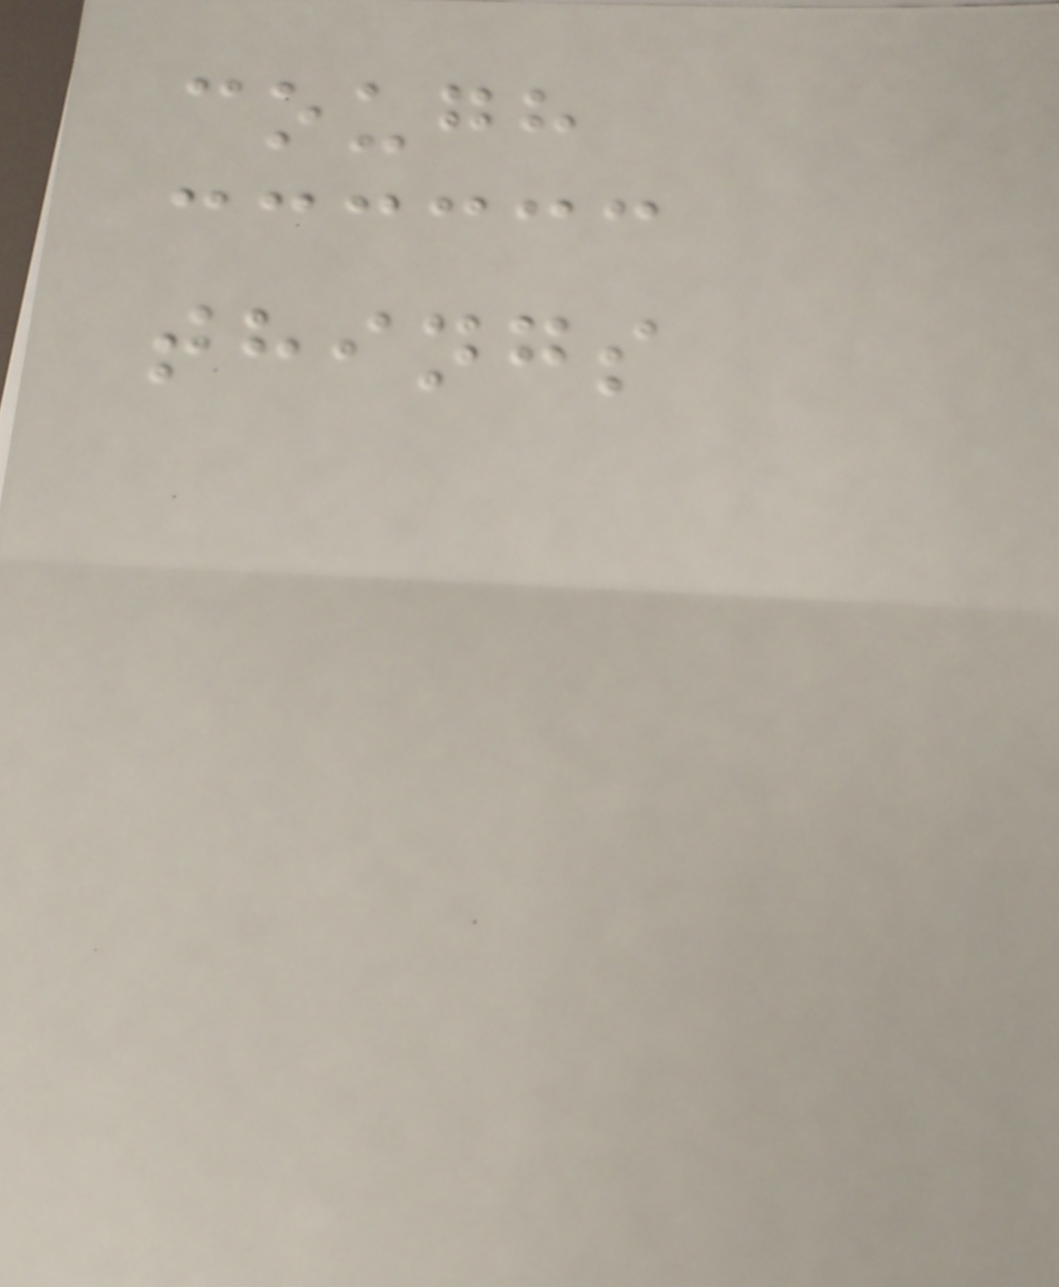cough
things
